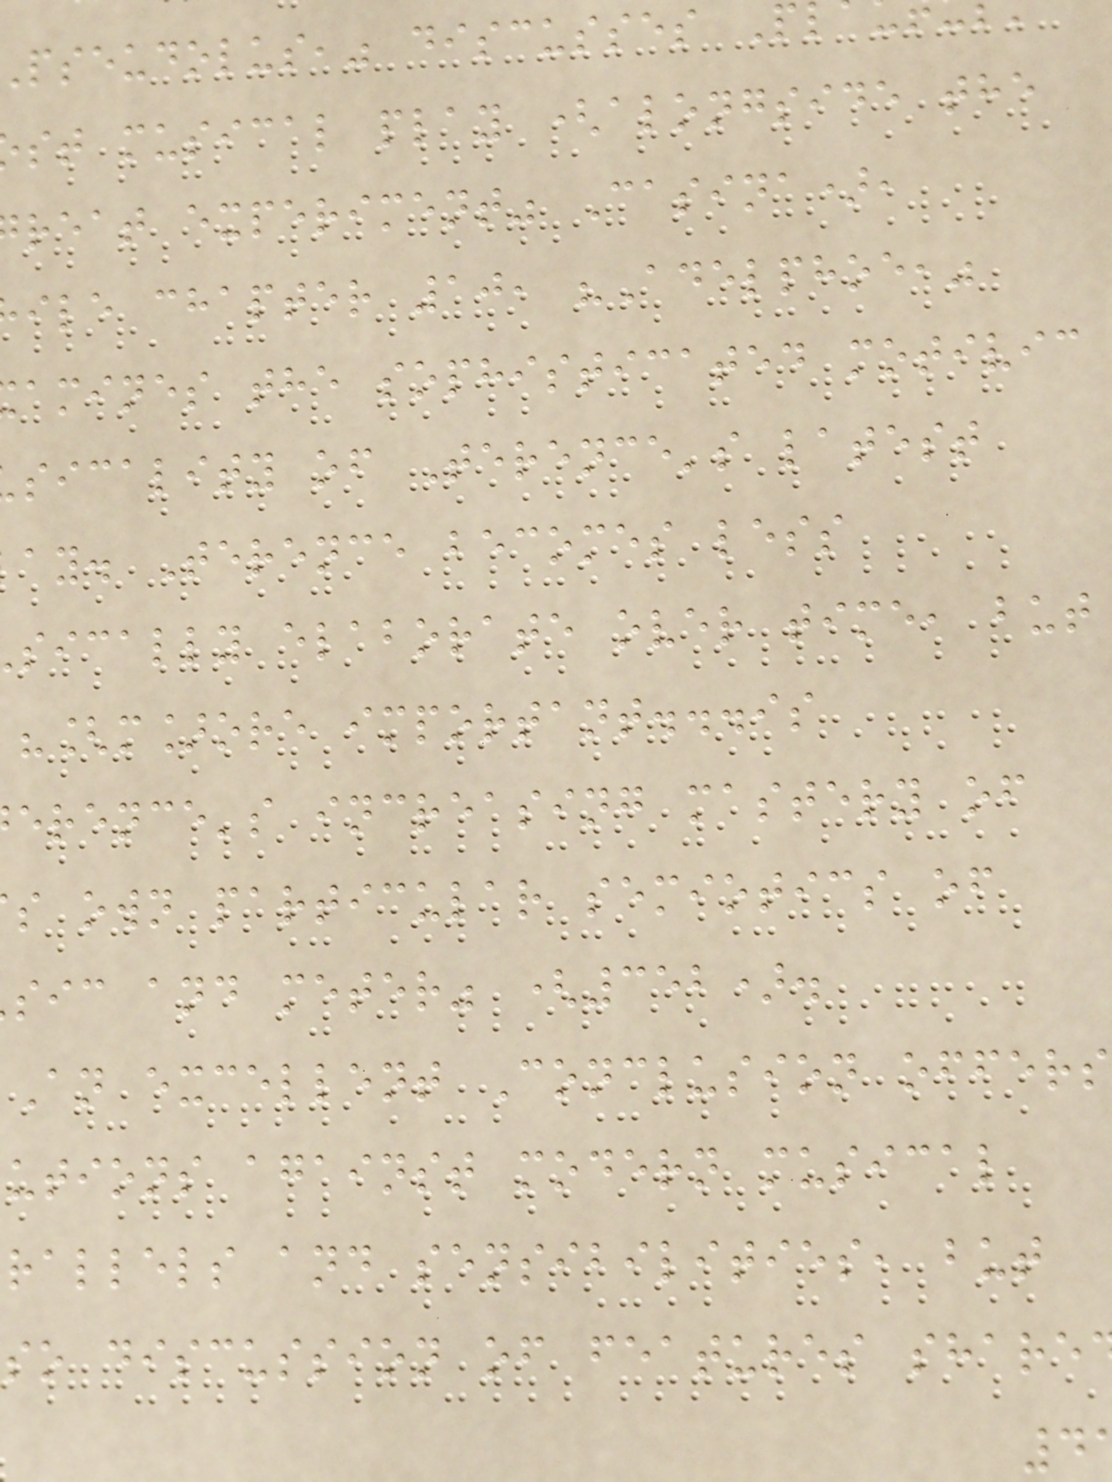pseudolus," discusses P
st musical play (alongside the
reat experiment" Casina),
ile chapter 10, "Adelphoe,"
amines the sophisticated motivic
sicality of Terence's latest
ay. Terence becomes less
sically elaborate over time, but
"[m]ore important...is
erence's increasing mastery of
s own particular semiotics of
sic and meter" (352).
An excellent Conclusion offers
utions against modern musical
rallels and sensibilities, but
so discussion of features share
